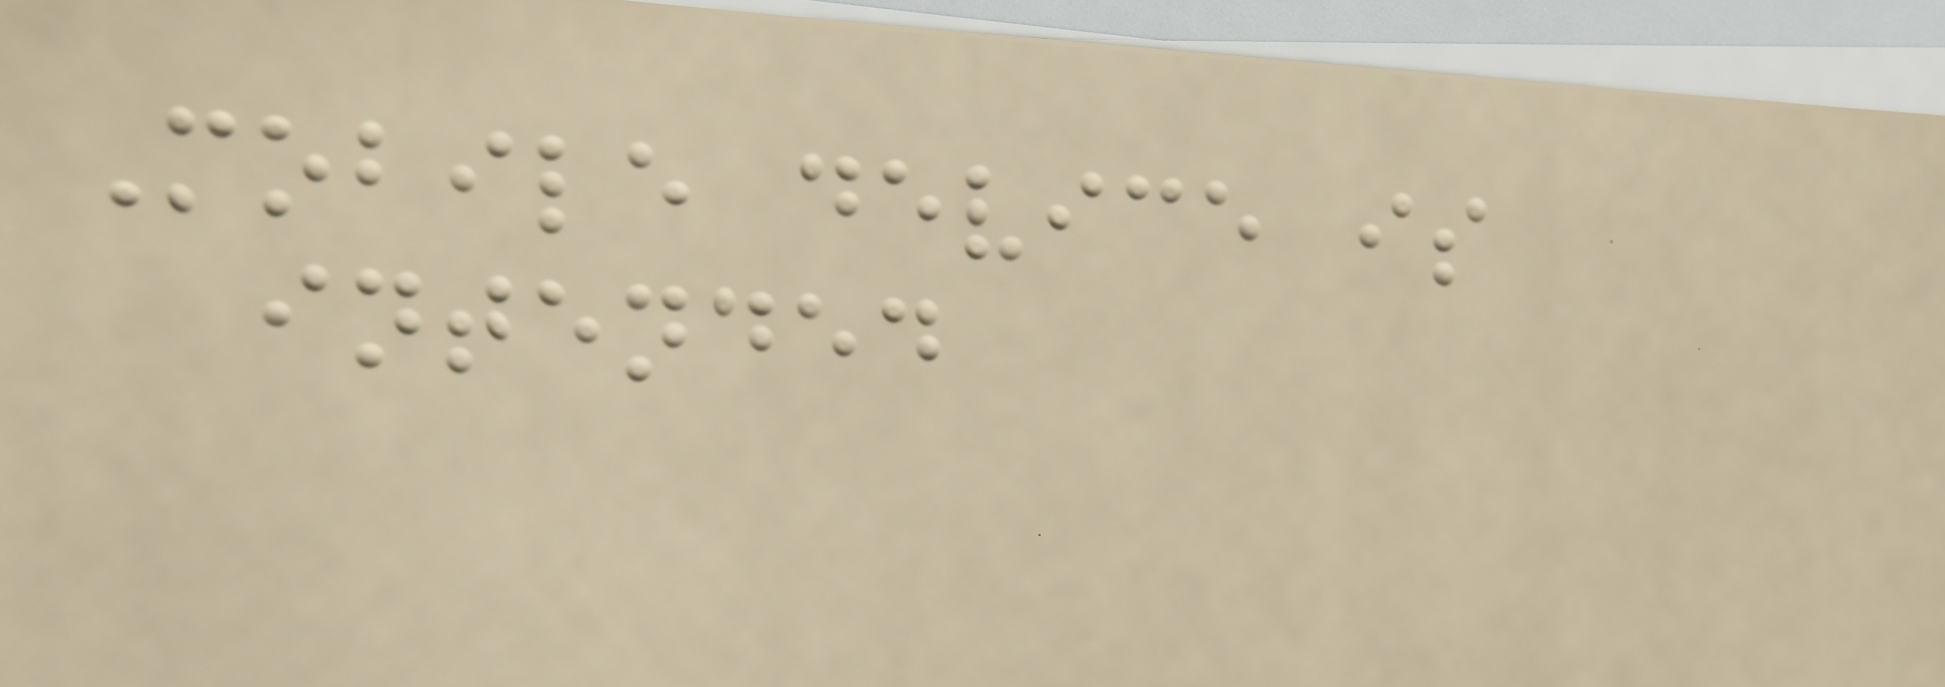Mobile device is
intended
